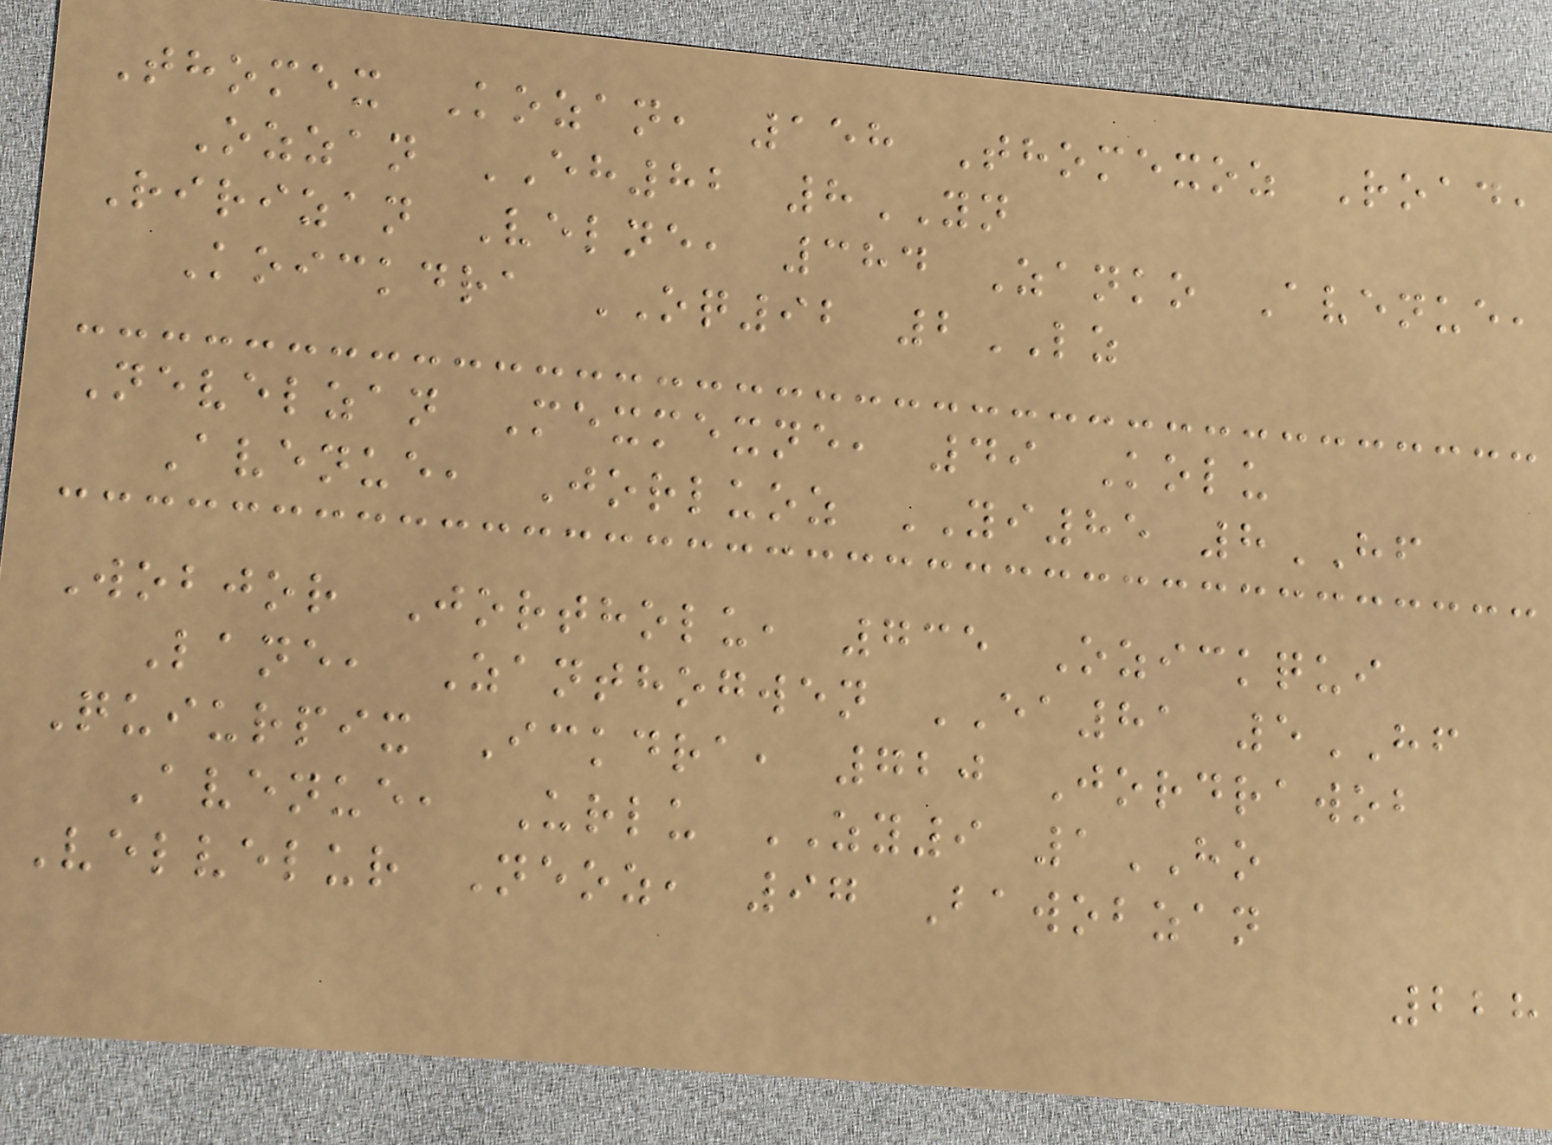Thomex Kozan, 158 Thomexoz Road,
Ozzan EH82 8YN
Ririzan Velne, 384 Zanko Avenue,
Koickdra OQ92 2LZ
Nevelzan Mexmexne, 49 Kolu
Avenue, Jorluoz YI85 8HF
Wobjor Jortholu, 735 Ozickqui
Lane, Zanthogwen EA81 5HF
Quiurpix Ickdra, 720 Jordrawob
Avenue, Urlu ZY9 1HO
Velvelur Neoz, 97 Bawobzan
228
